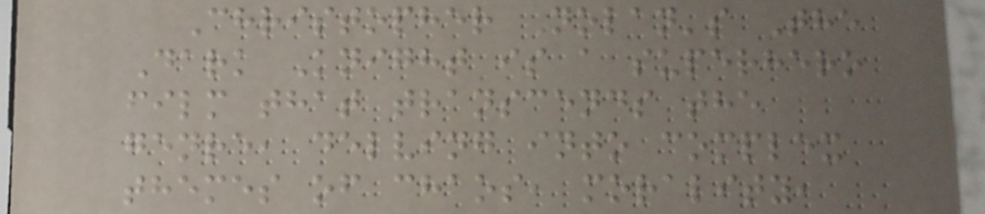Christopher Nolan's The
Dark Knight is a superhero
film that transcends the
genre, delving into complex
themes of chaos, morality,
